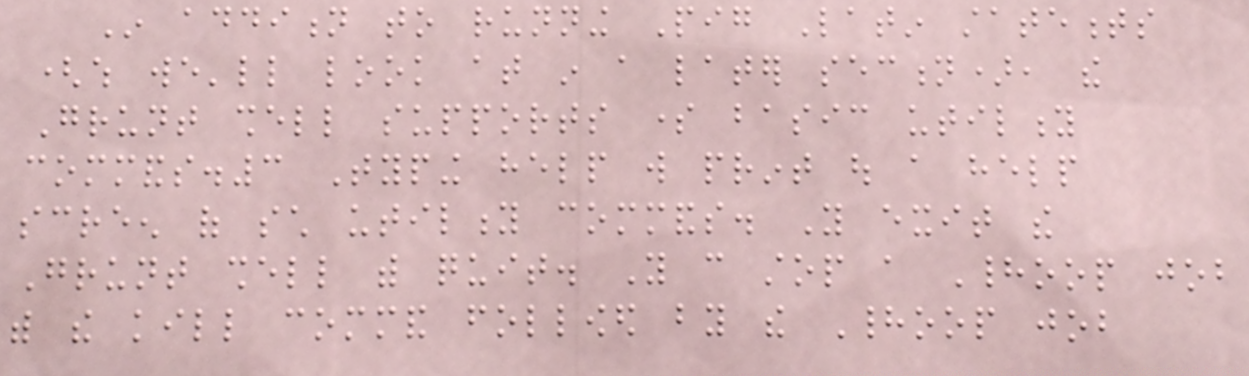In addition to running Pig Latin statements
(which we'll look at in a later section), the
Grunt shell supports some basic utility
commands.3 Typing help will print out a help
screen of such utility commands. You exit the
Grunt shell with quit. You can stop a Hadoop job
with the kill command followed by the Hadoop job
